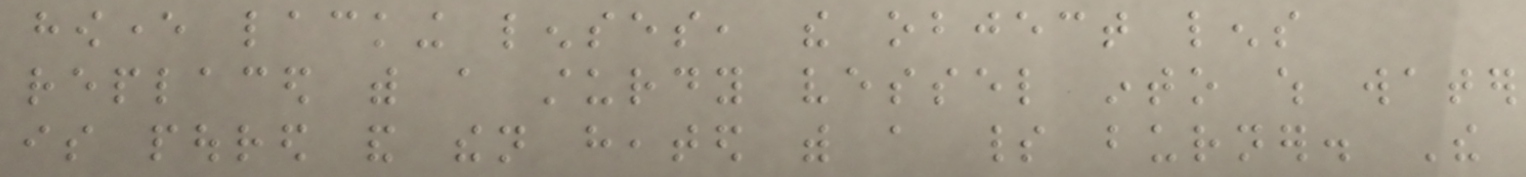however lacking lenses, the object lens
replaced with a sturdy vessel into which water
is poured and then heated with a spirit burner. The
